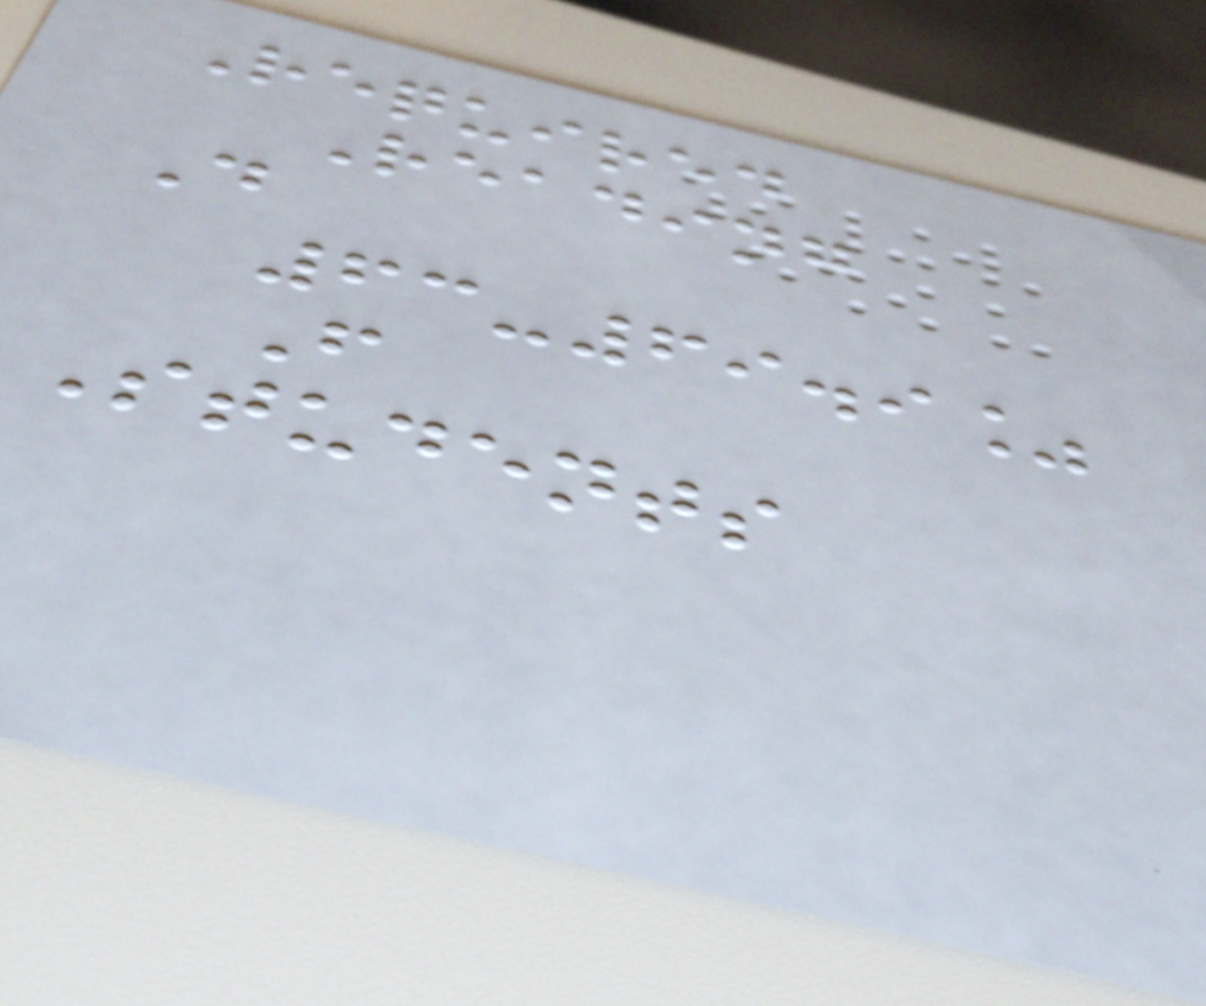Required
Reading
D
63-69.9%
F
Students
